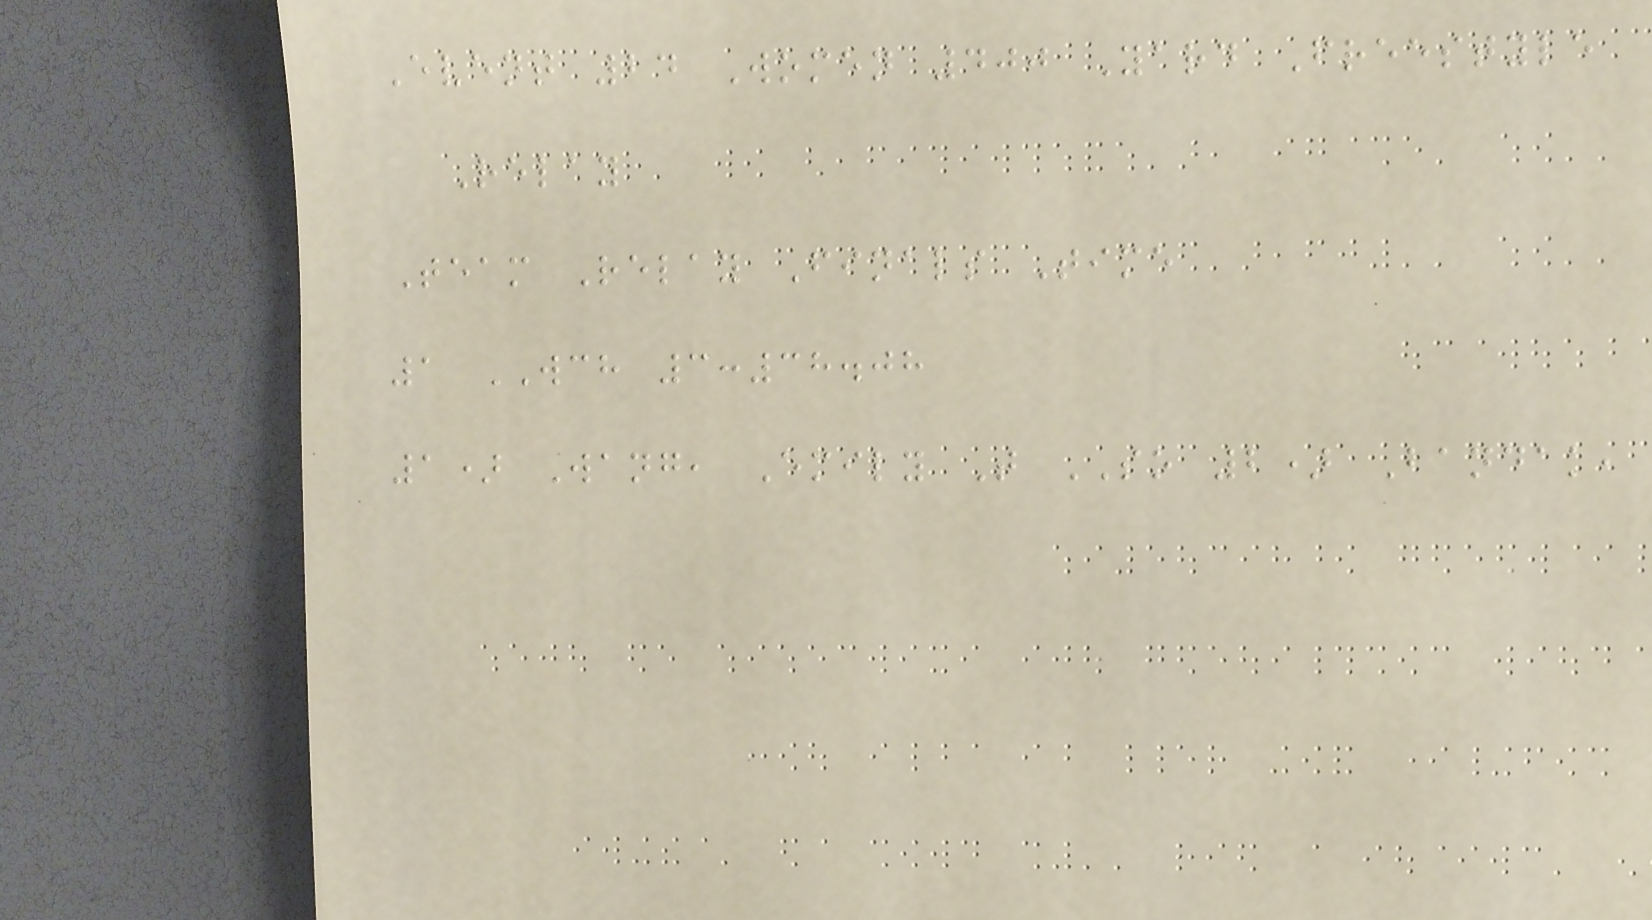Event 24 Women 400 Yard Freestyle
Relay
Team Relay Finals Time
1 WCH 3:38.08
1) Wang, Emily T SO 2) Bandak,
